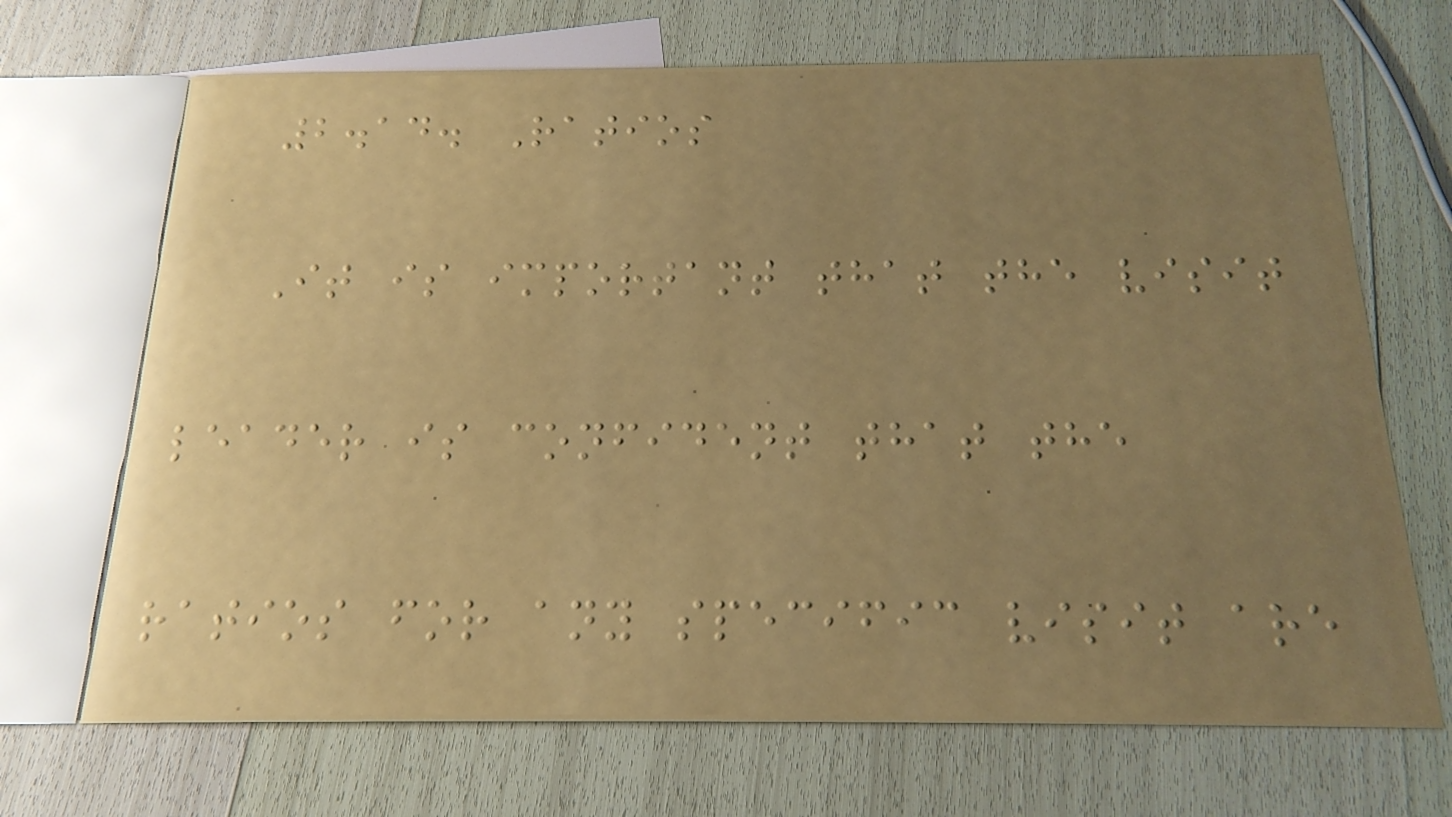2.14. Ratios
It is important that the visit
leader is confident that the
ratios for any specific visit are
